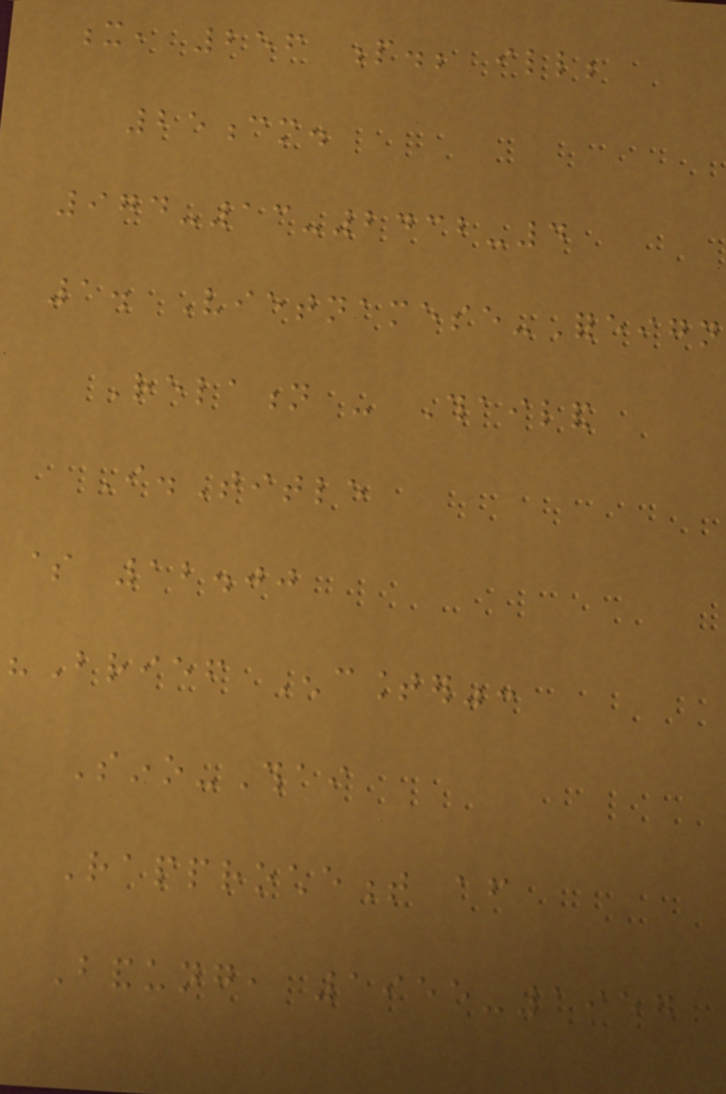x, 256 p.; ill;
25cm.
974-13-2432-4
1. Vietnamese-Foreign
Relation - Thailand
I.Title
$ 12.00
"Brief Encounter":
Sino-Thai
Rapprochement after
Bandung, 1955-1957
